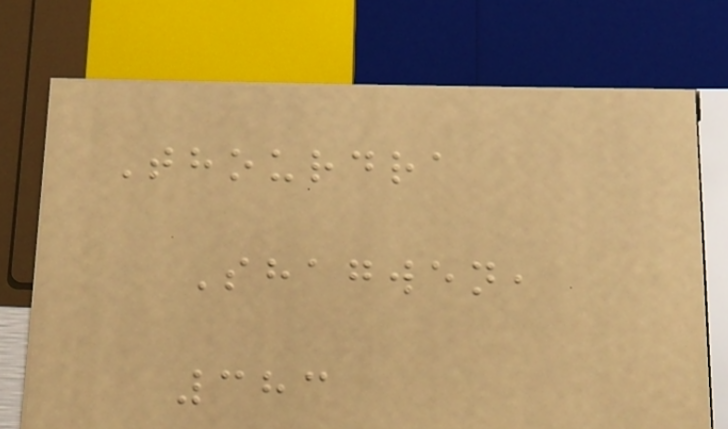Thourdra
Shagwen,
383
